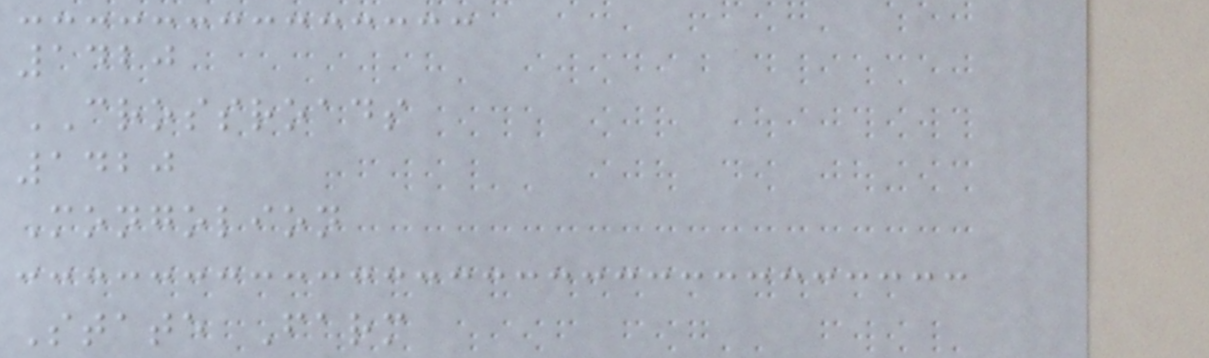1420
CROSSROADS
1420
Mongolion
State Farm
